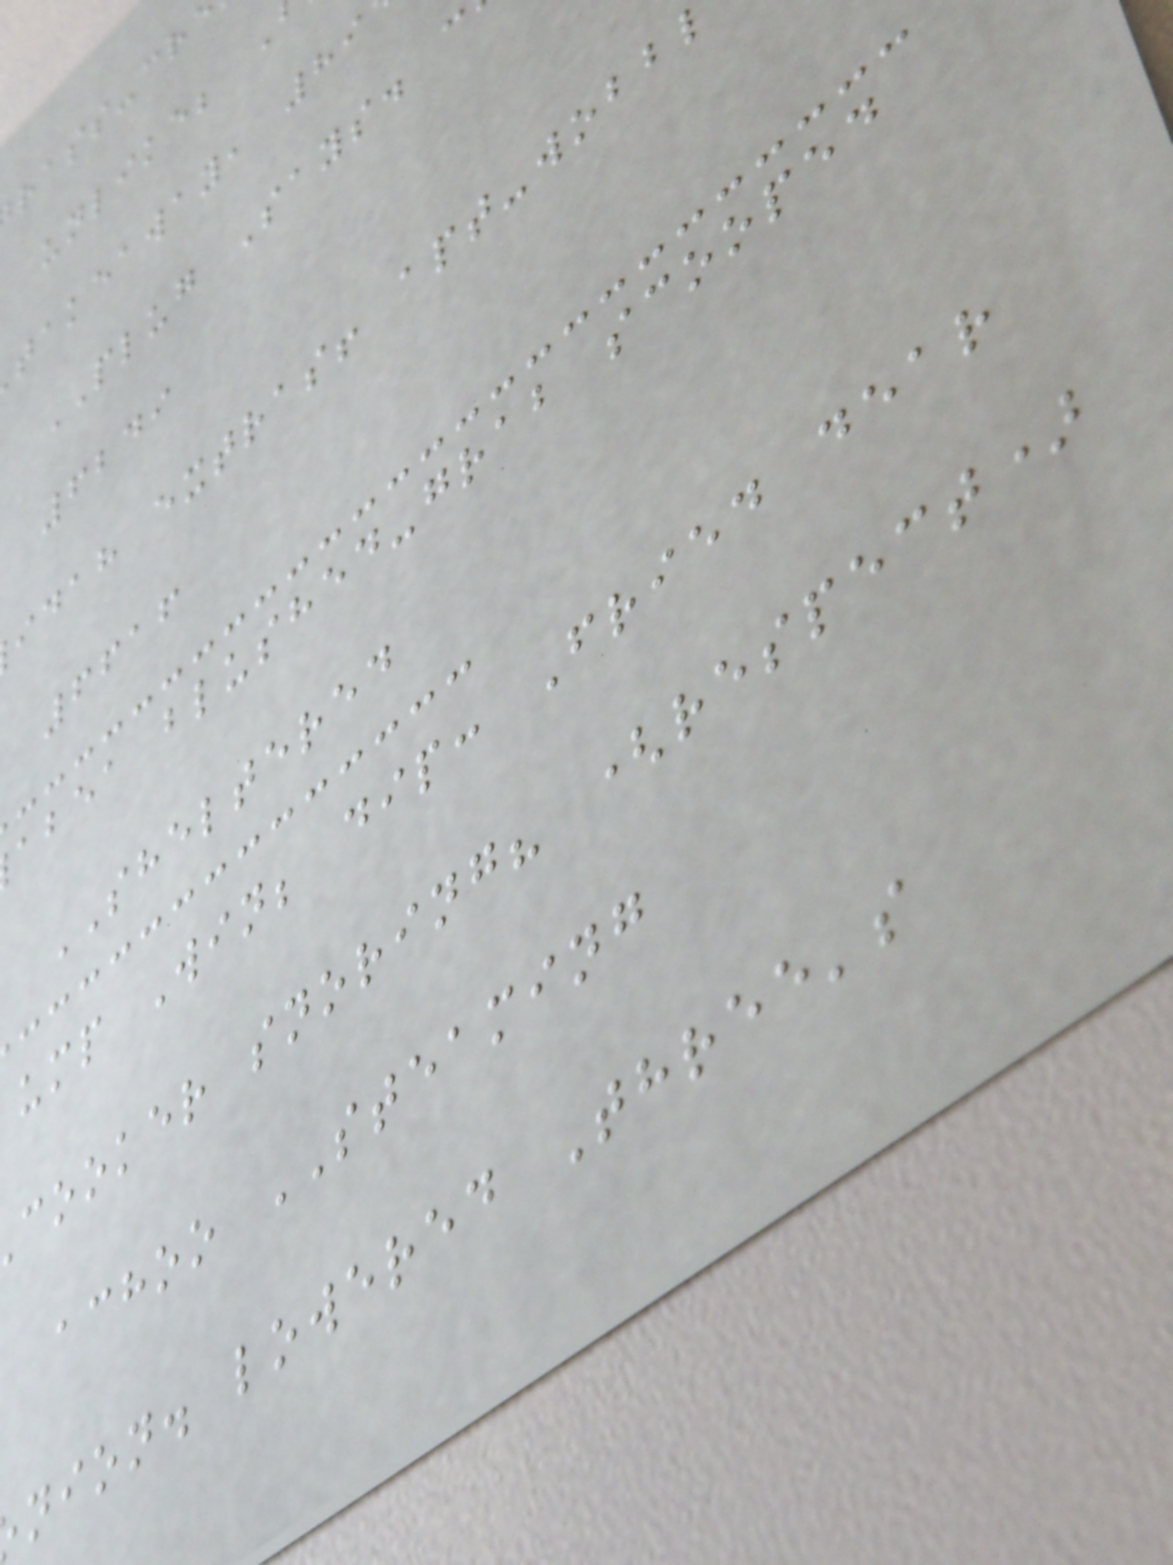unlike;
takeaway, 89
PLUG Says. c
6249
idah extras! apt-wobb
6616
abea blushed-grab scooped
SHELTERED
ump Win; dip: Fried dear
cooker snoring? (respect)
achoo STEAMING
nion. lowered Three's
